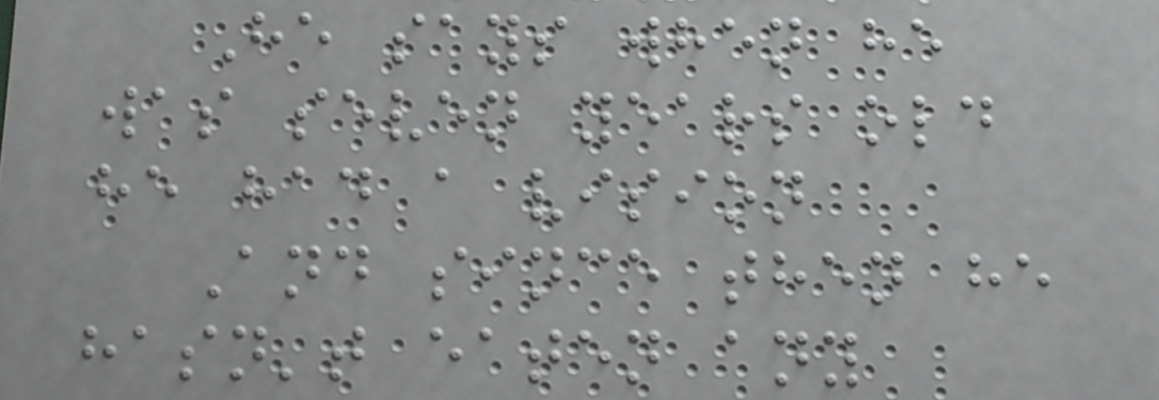He says when he
was seven years old
he had a vision
And since then he
hasn't eaten any
